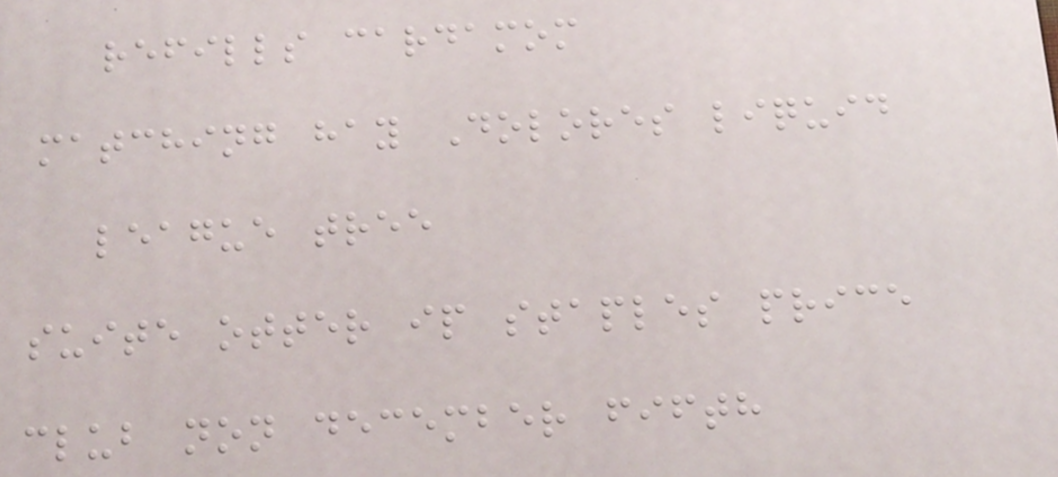refills cardamom
matching hay Dolores liquid
league tree
suite otter ip staples price
club non december fifth
